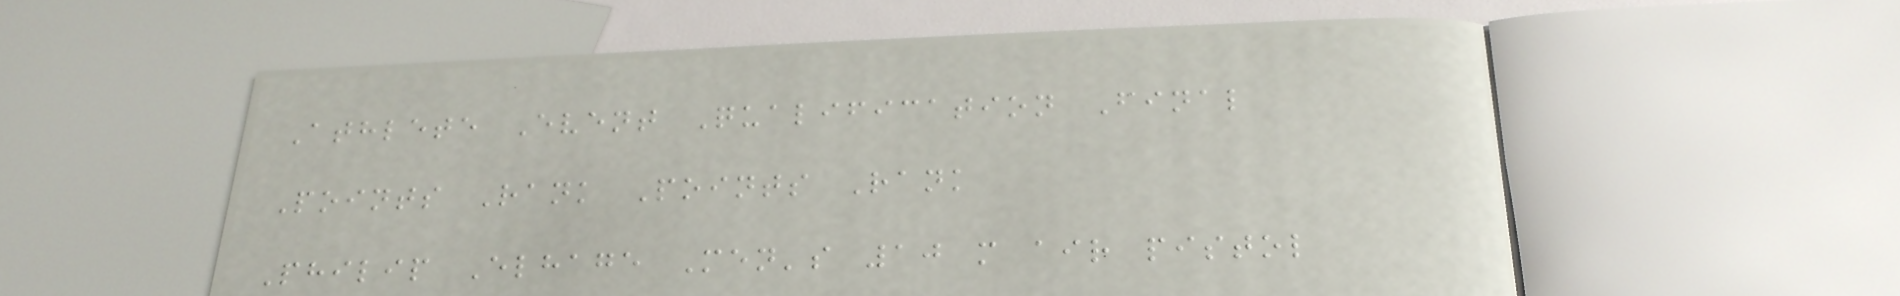Athlete Event Qualification Final
Points Rank Points Rank
Philip Elhage Men's 10 m air pistol
